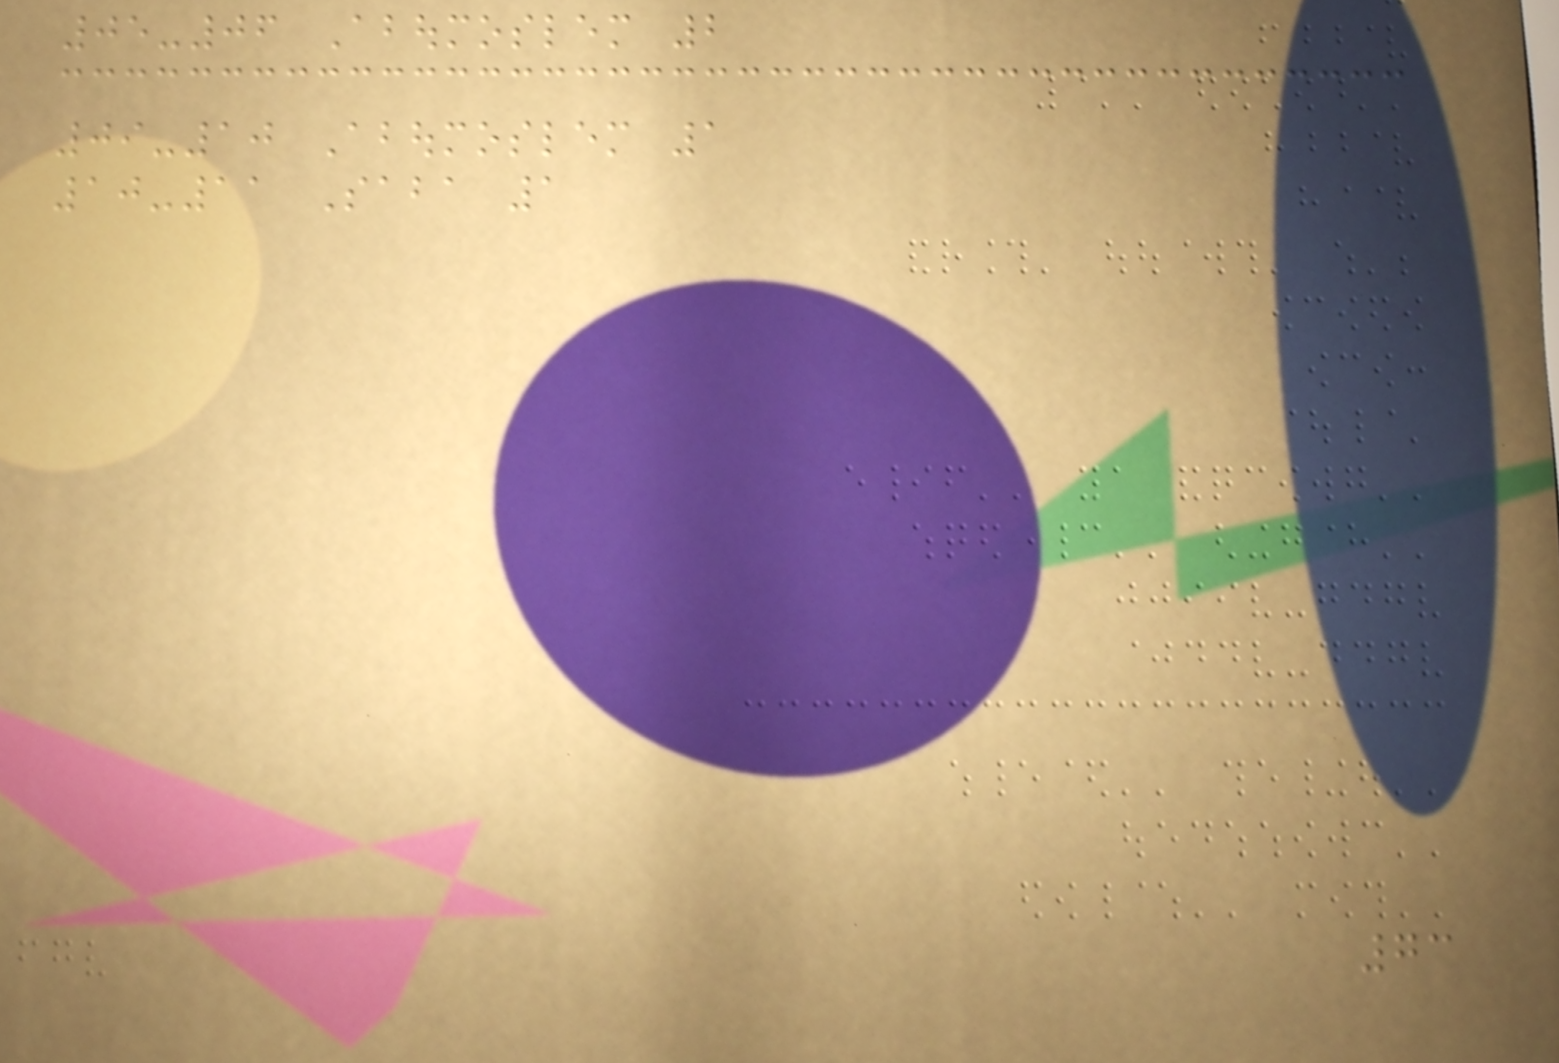05-06 Aboumoslem 2
09-10 Aboumoslem 1
10-11 Saba 1
73
